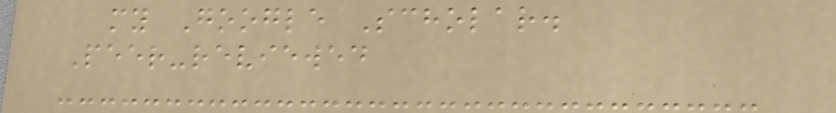my Google Scholar.
Peer-reviewed
